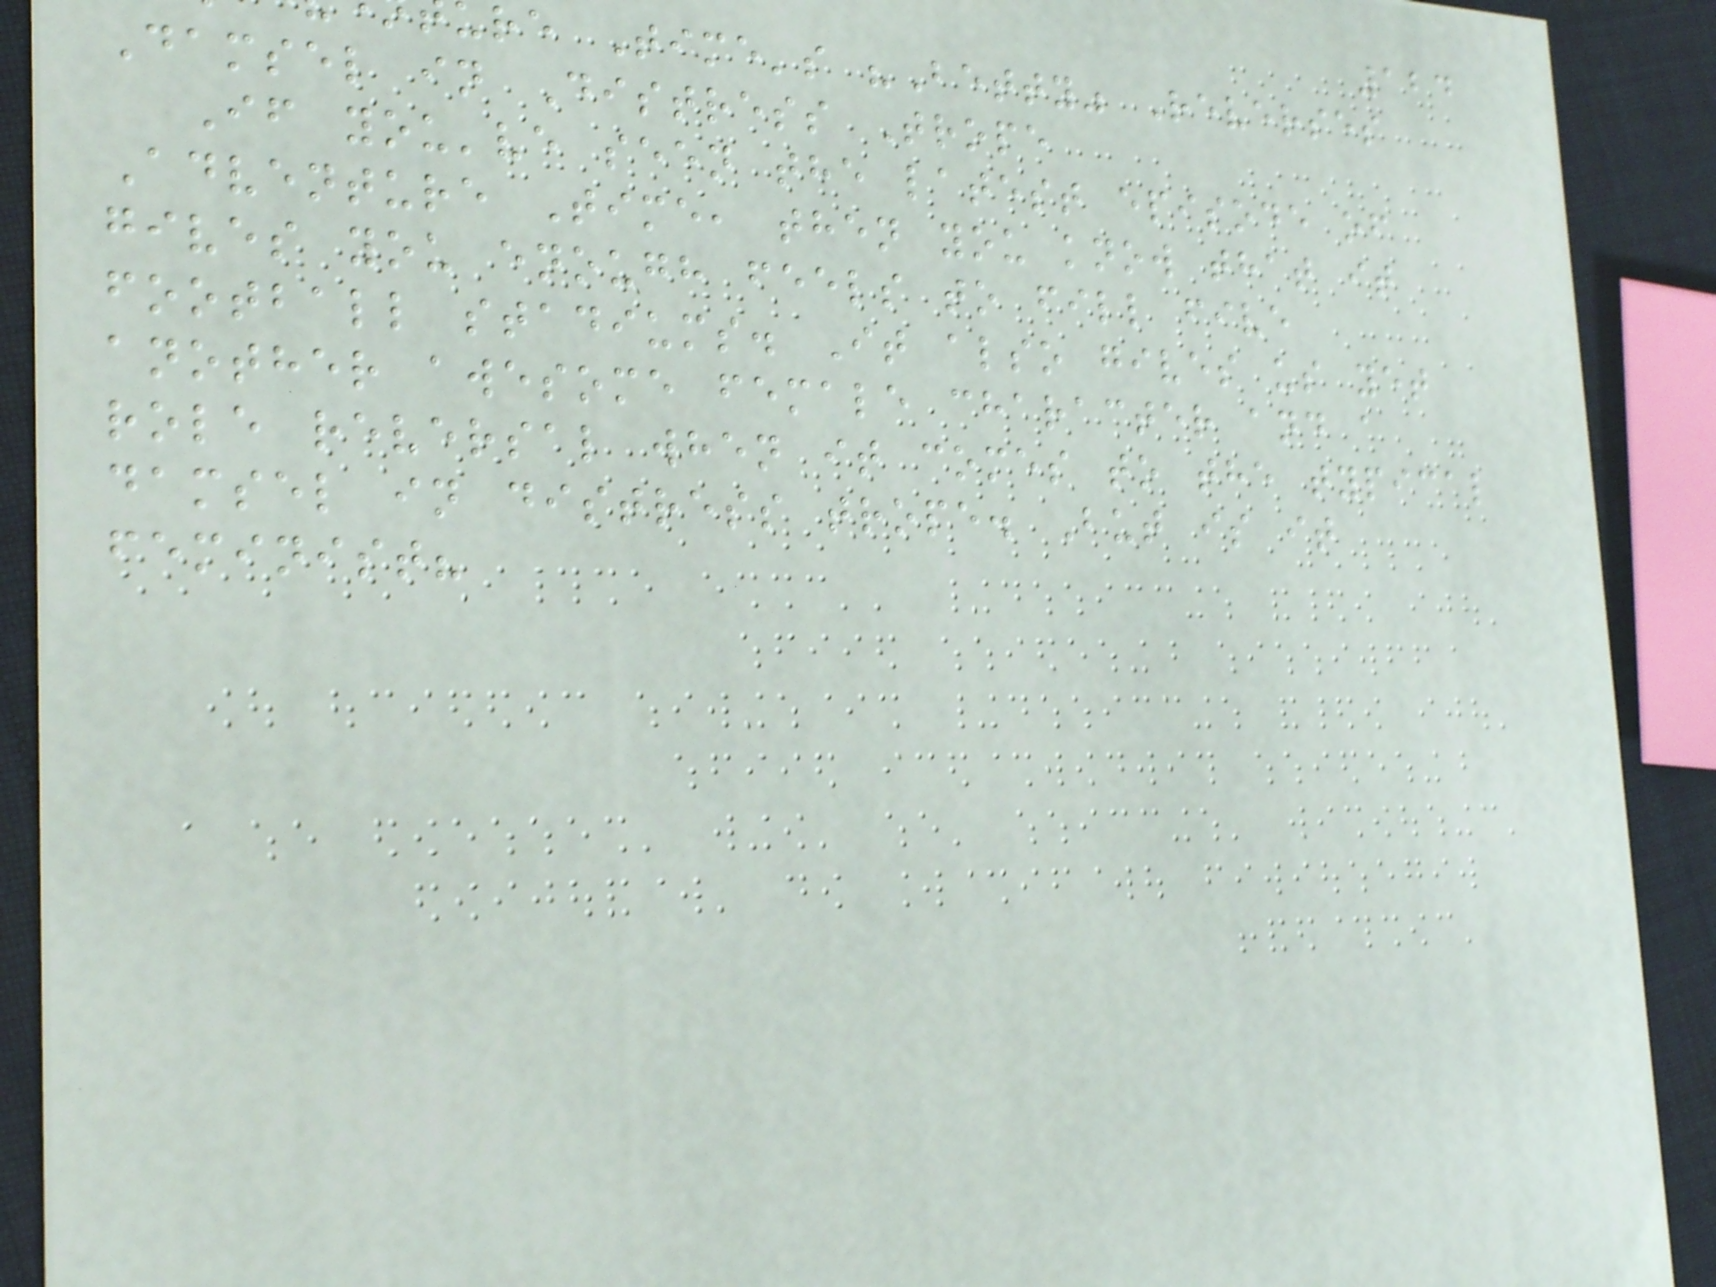124
re Time's "Betty" Reverses
Damsel in Distress Trope
If you've seen the latest episode of
Adventure Time, then you know that it
gives you enough feels to fill five
football stadiums. It also gives us yet
another awesome female character and a
role reversal when it comes to the typical
damsel in distress trope. But is it
feminist?
